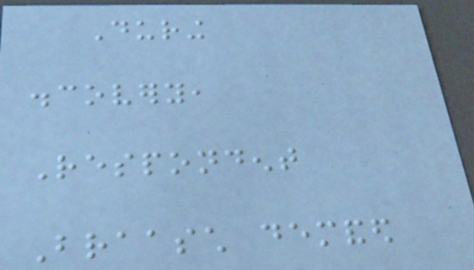During
discovery,
Respondent
Braasch demanded
